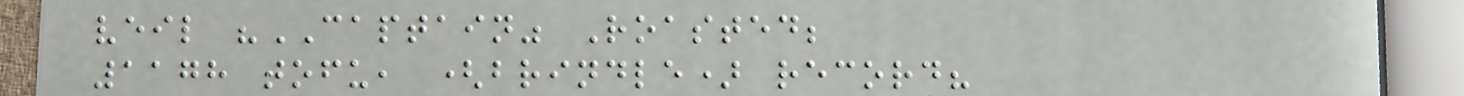veil "CAPTAIN" Roasted;
1178 tofu, (brindle) record?
